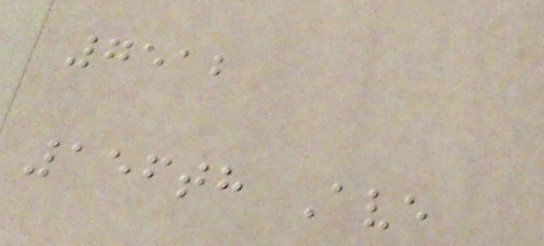7512
156th Ave
